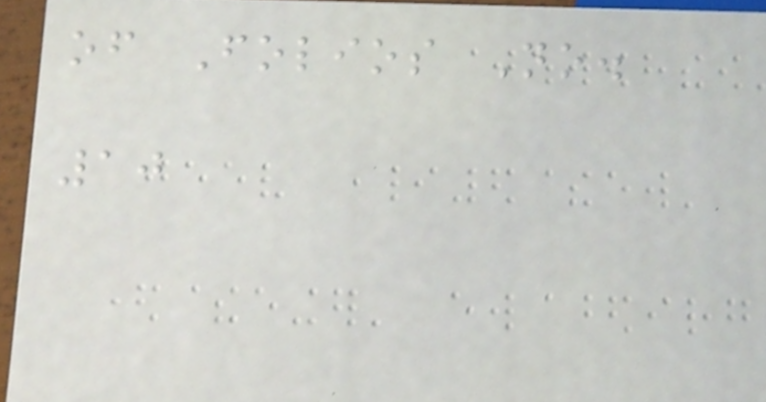of Folios No.
10
